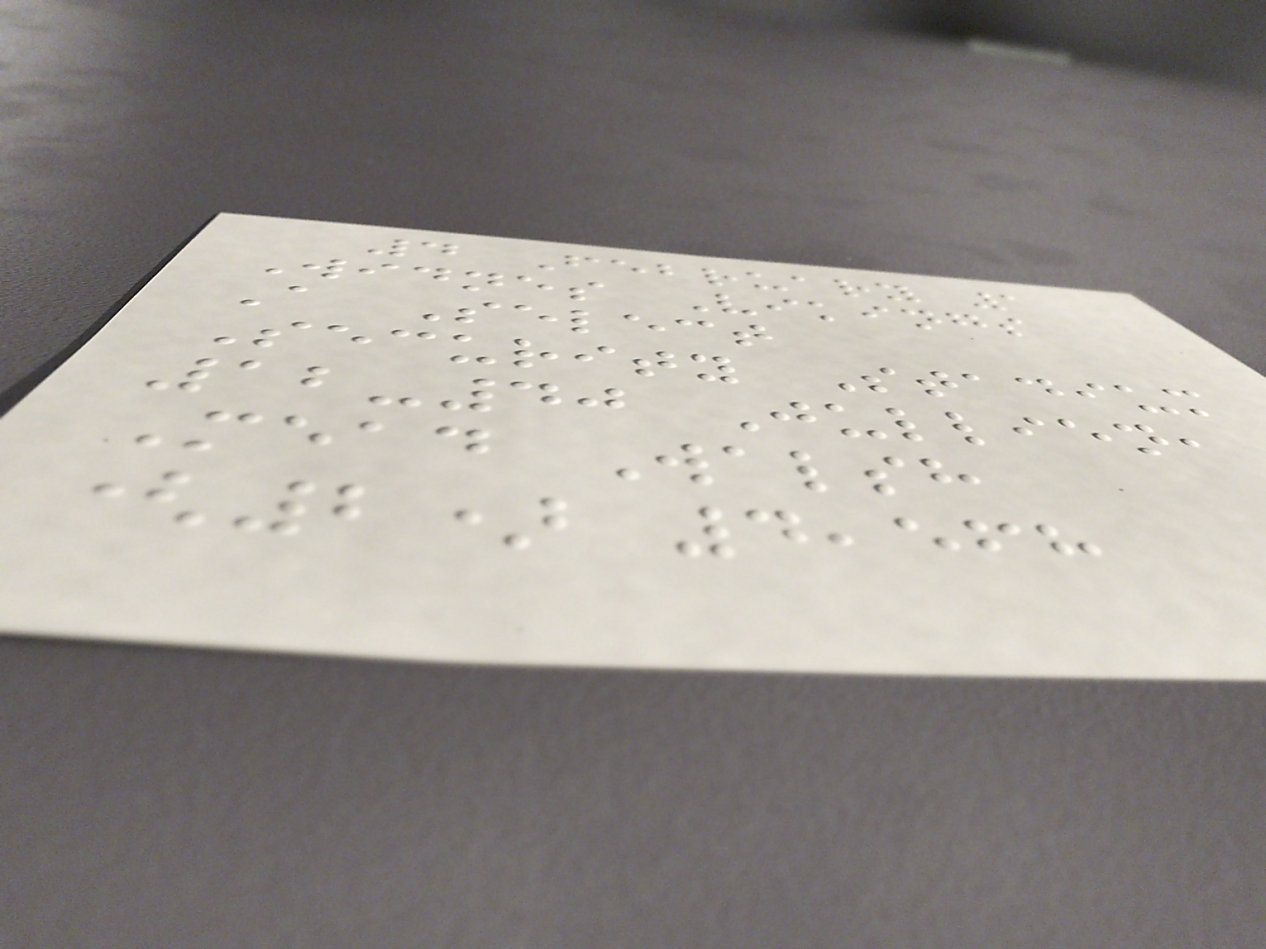4 February 1
Widnes Vikings
A Select
Security Stadium
12-40 Jullien,
Mead Walsh
(2) 4,568
